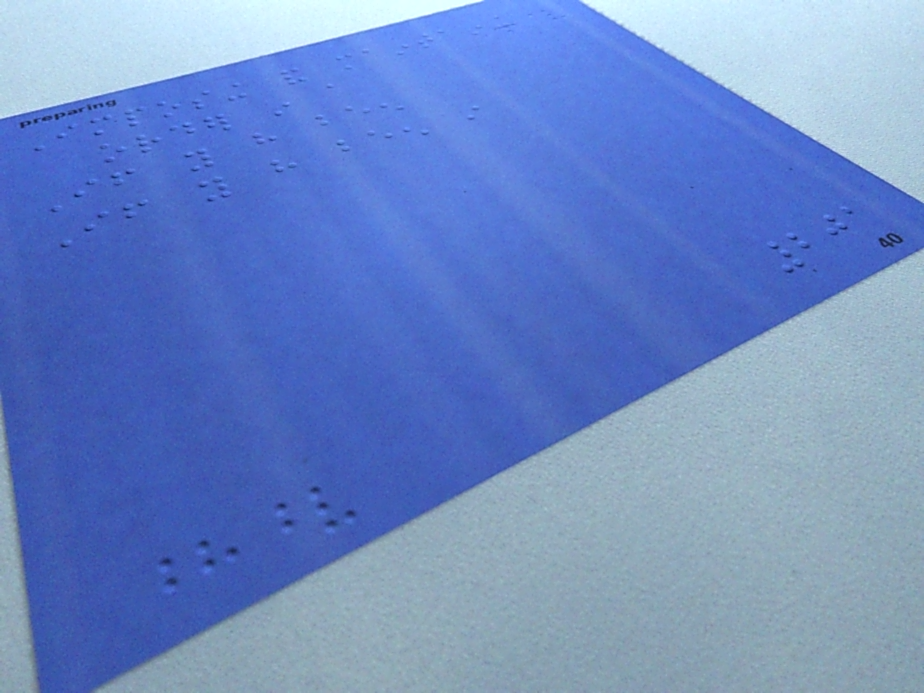Imposing and maintaining
order in a
If you have been
If you have been in
201
